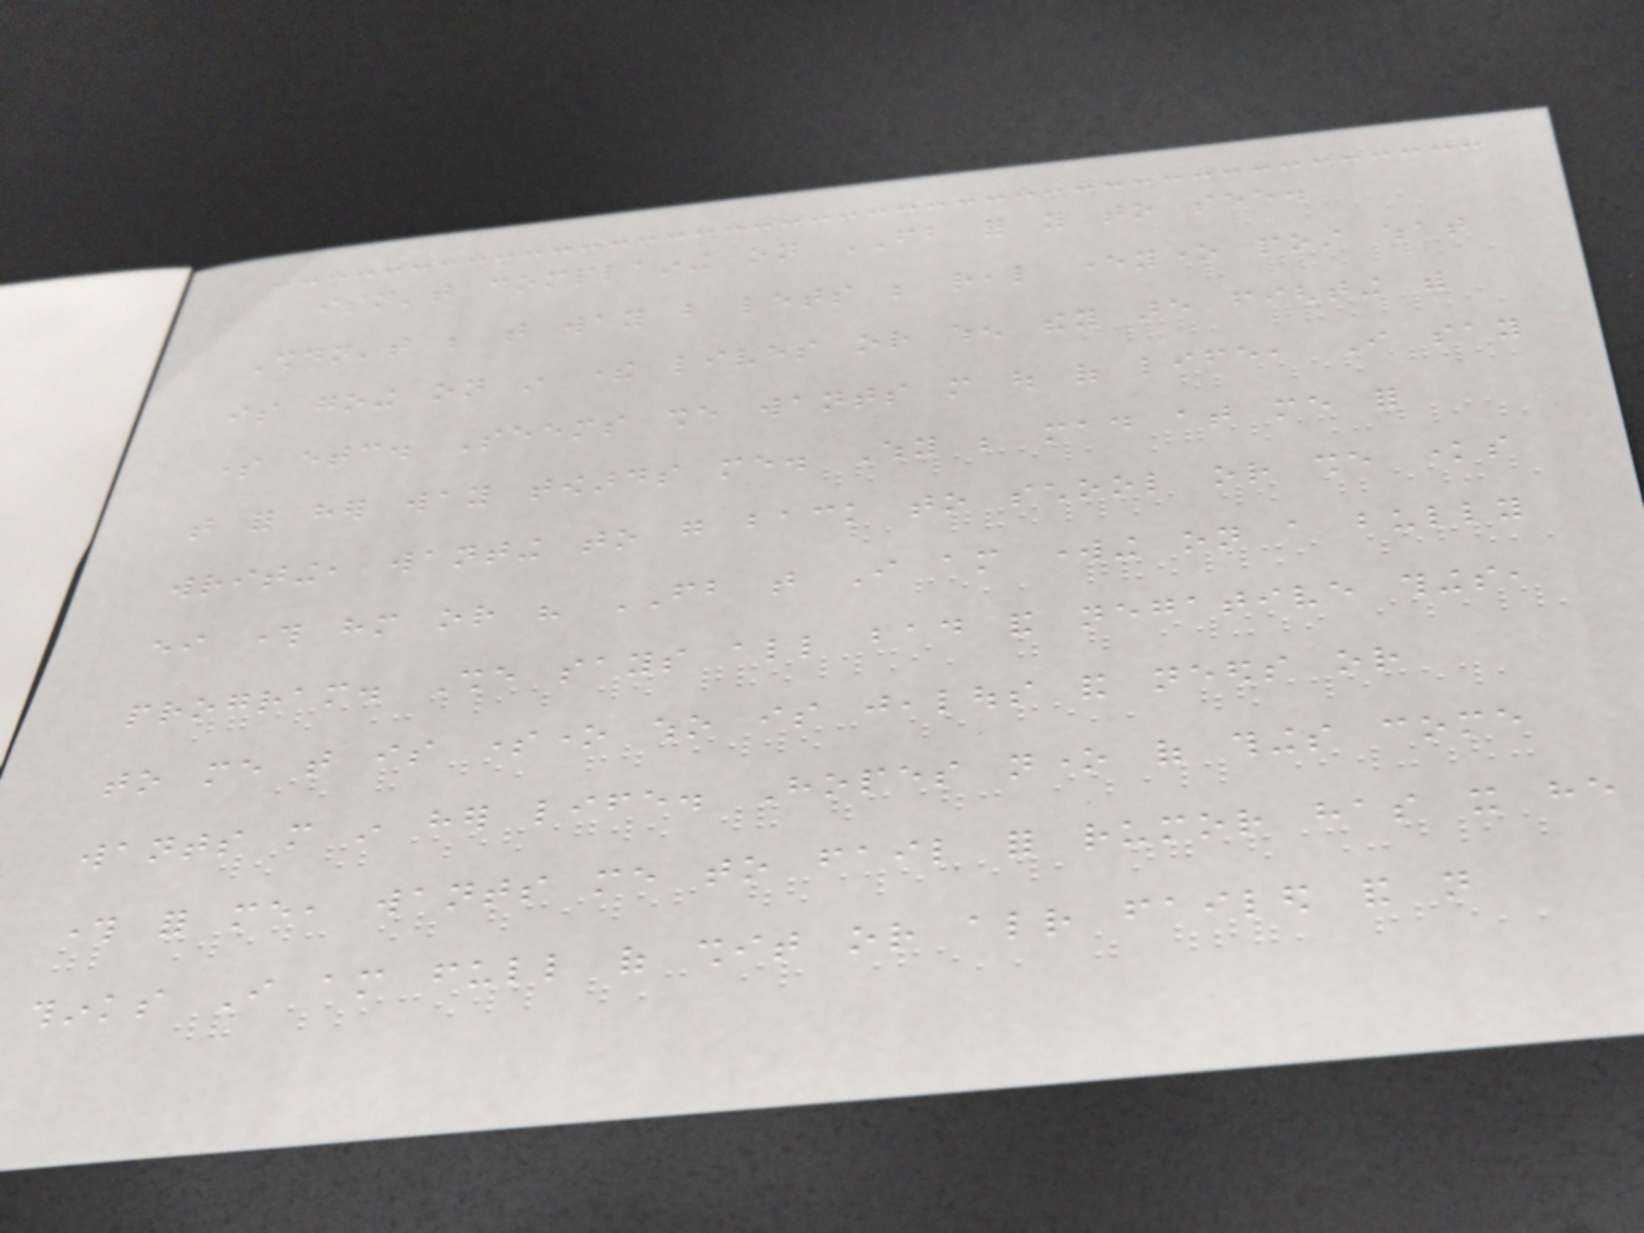isn't complaining on FB for you to see.
Shouldn't be that way but lets be real everyone post what
is going on in there lives or when they are fighting with
some etc. Seems she wants more out of life, I say
that for her way towards me. Why be mad at me for
writing, wanting to go back to school or she knows
either through him or his FB that I am working on a bully
program. She says all bad and negative things,
to me that is someone who is jealous and needs or
wants more in her life. Hopes none of things come
through for me, wants me to fail for rumor has it he
thinks I am full of shit or already failed and not
